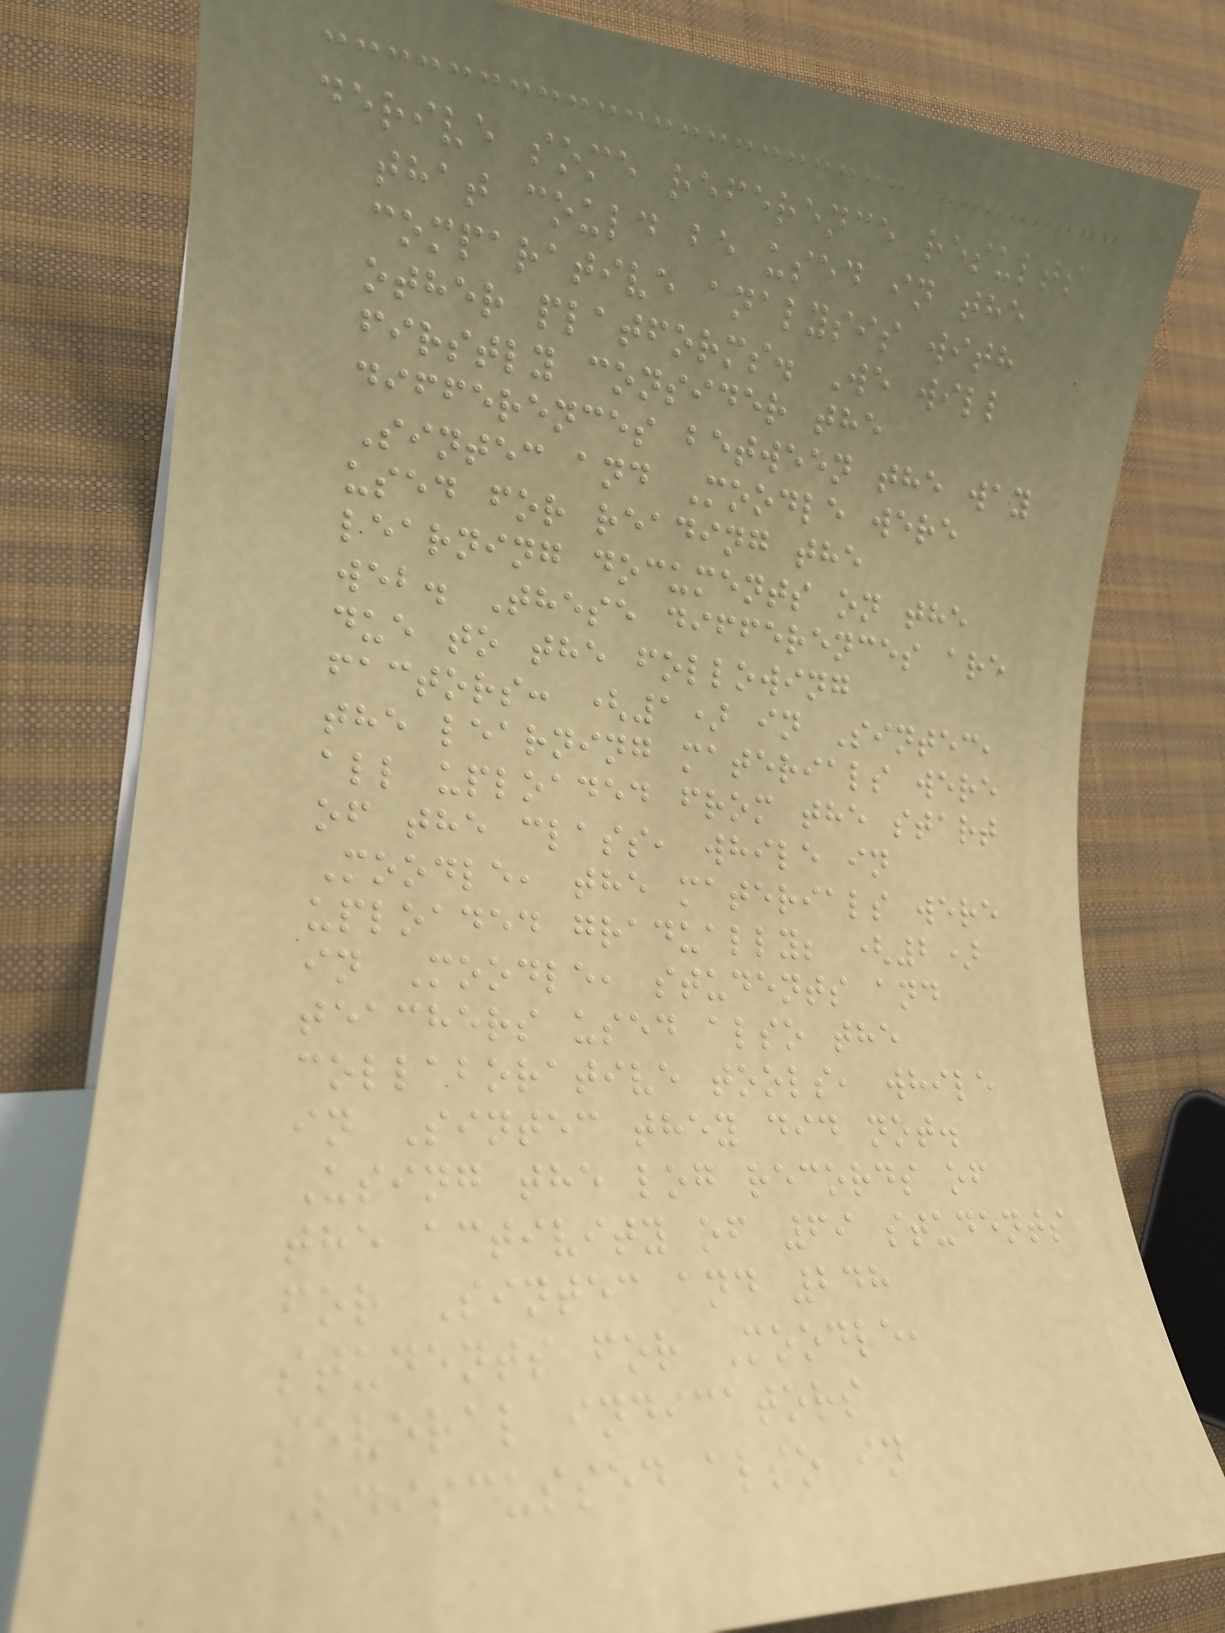derive some reference results
that could be used in the
comparative analysis with
other platforms. We will
firstly consider the
differences between the way
Sintec and Moodle were
used for reading the
learning documents on the
web. These differences are
due to the following
factors: (1) in Sintec,
the learning materials were
all uploaded from the start
of the class, while in
Moodle, the materials were
uploaded gradually; (2)
in Moodle, students and
teachers used also the
collaborative tools, while
in Sintec they did not.
Using the log records of
the activity of 69 students
for Sintec and 248
students for Moodle,
several indicators
(discussed also in
